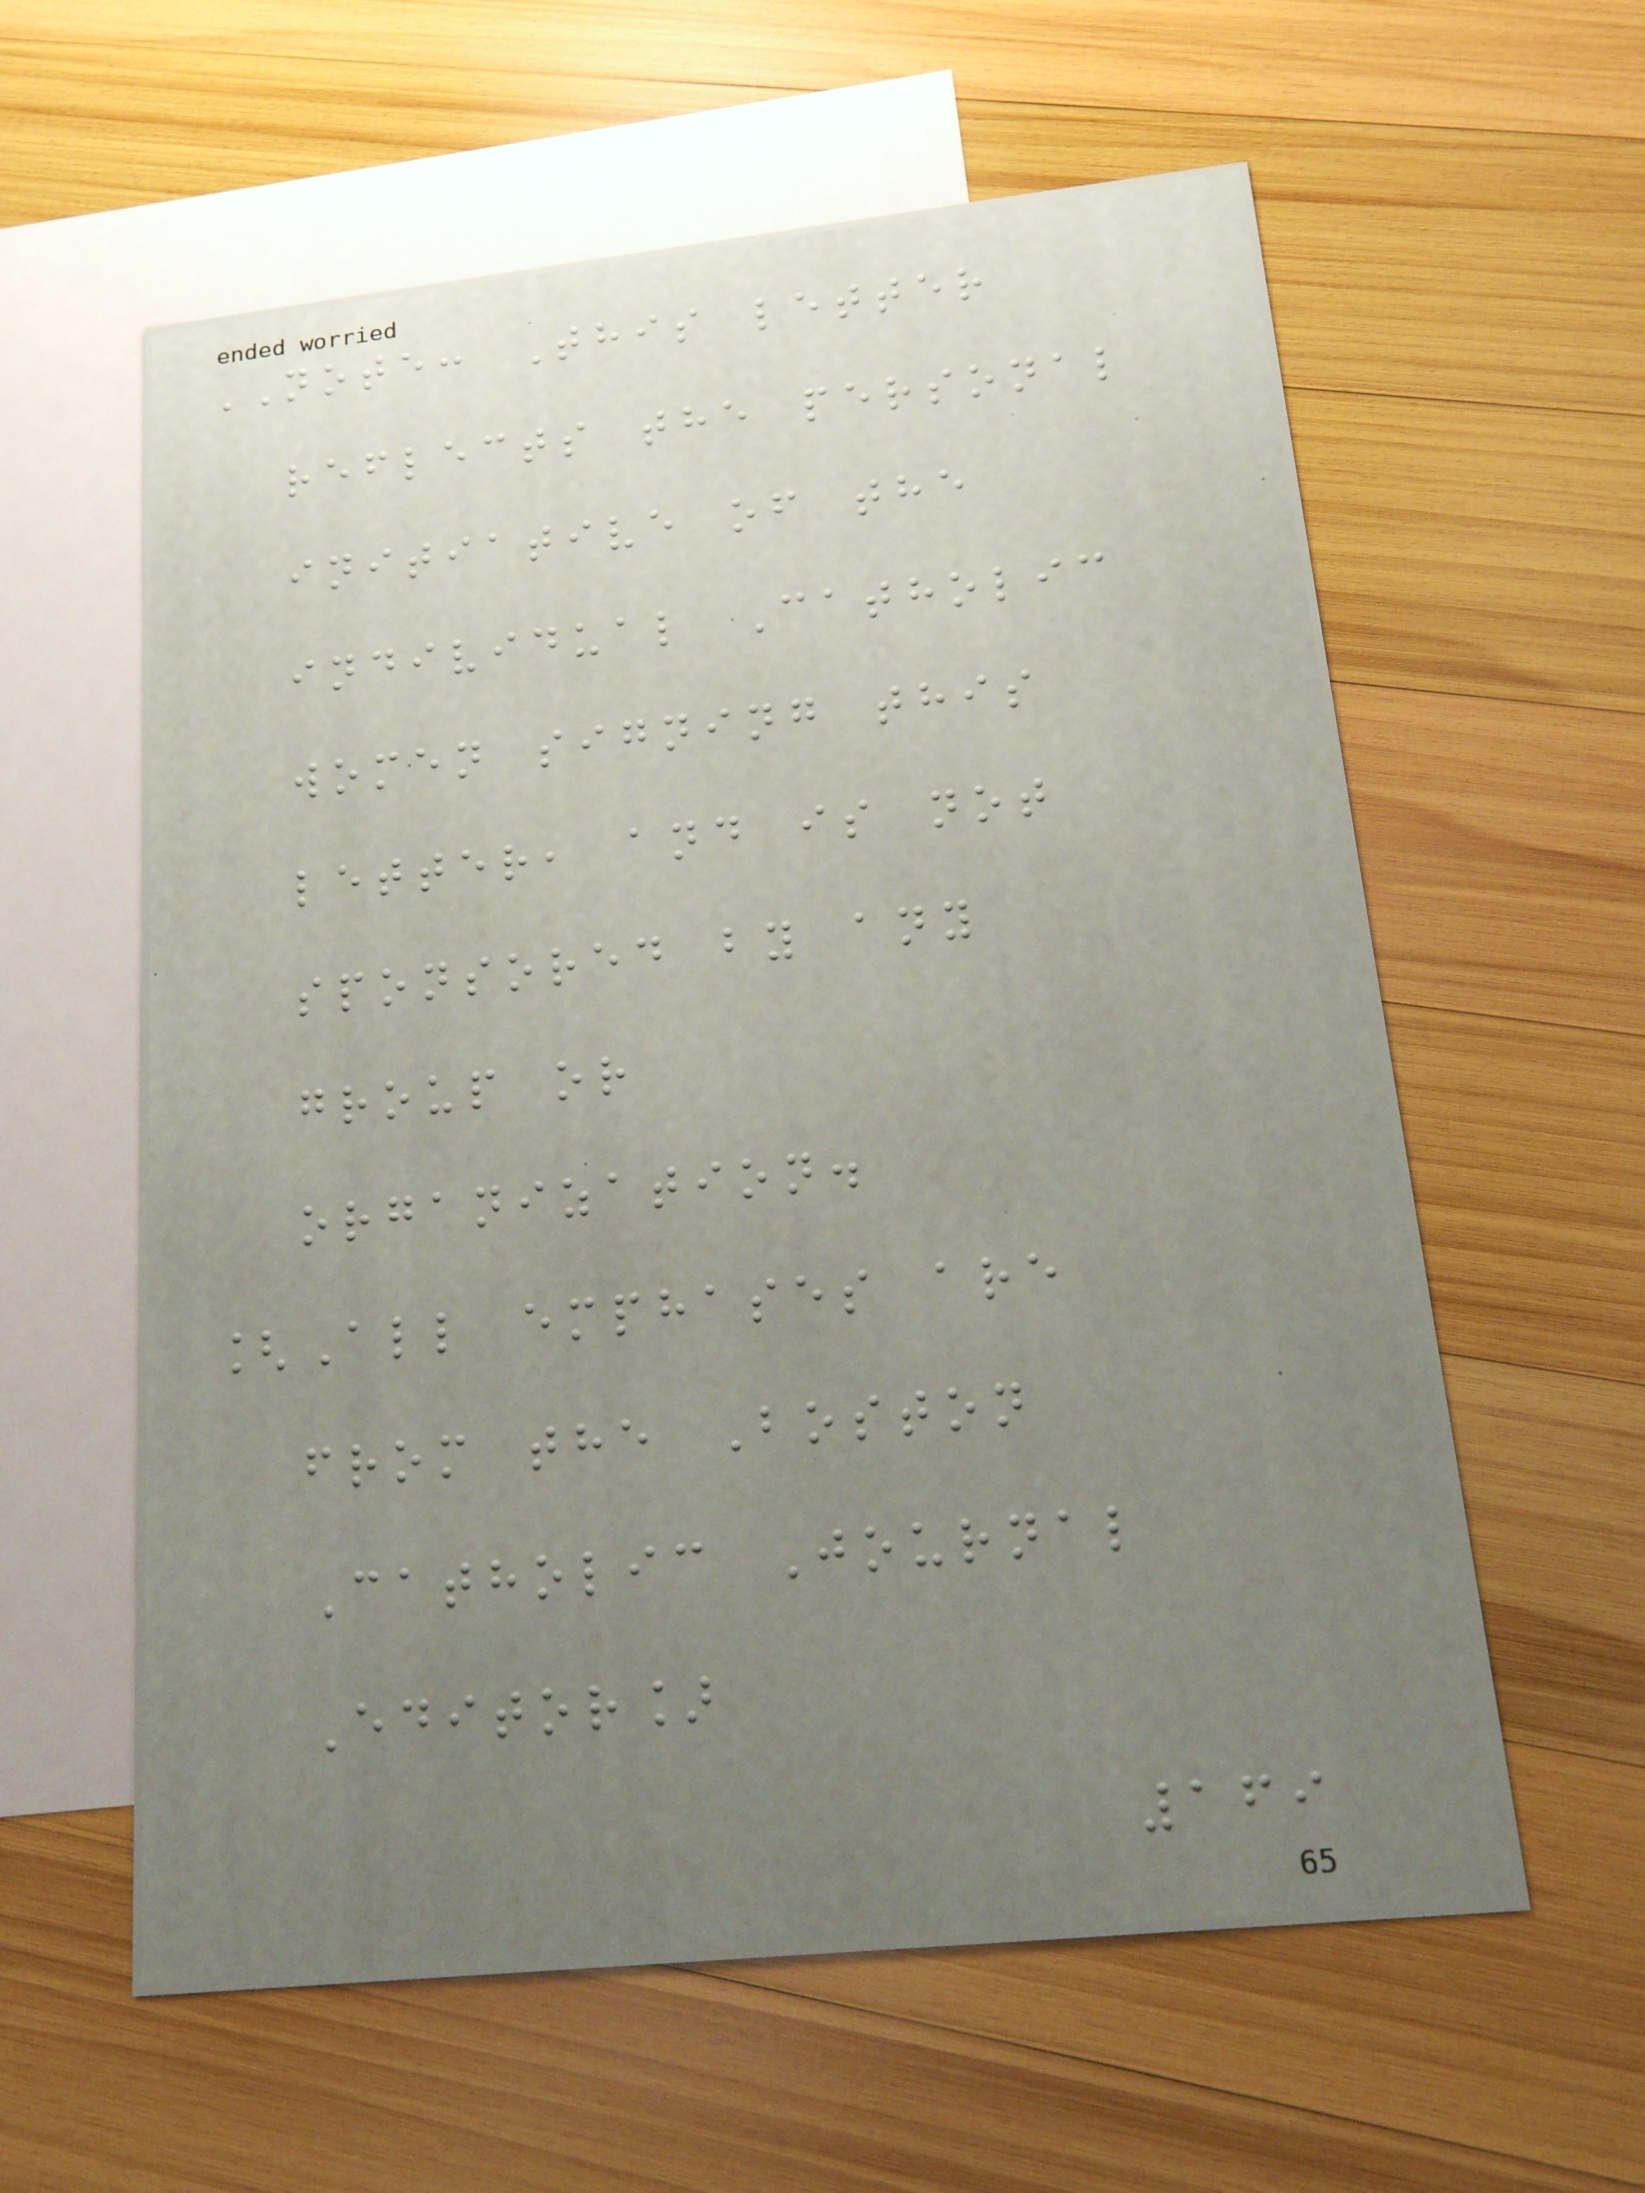NOTE: This letter
reflects the personal
initiative of the
individual Catholic
women signing this
letter, and is not
sponsored by any
group or
organization.
[All emphases are
from the Boston
Catholic Journal
Editor]
169
